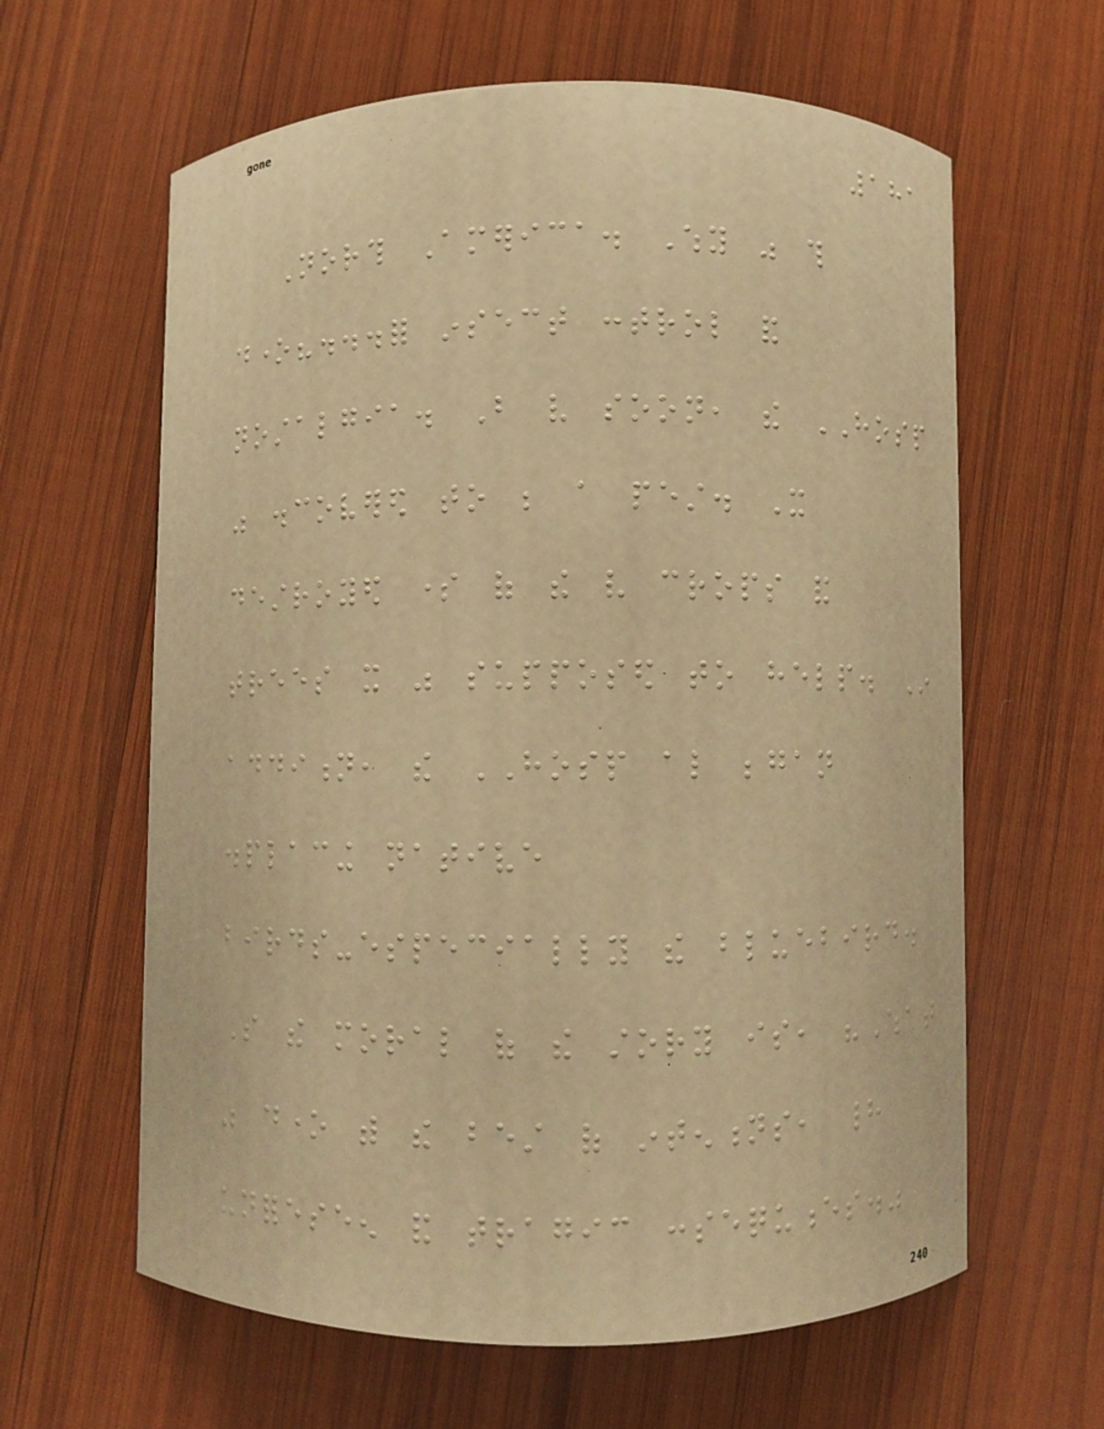181
North America. Why was this
done?...for insect control and
nostalgia. But very soon, the HOSP
was discovered to be a pest. It
destroyed some of the very crops and
trees it was supposed to help. In
addition, the HOSP also began
displacing native
birds-especially the bluebird.
So the moral of the story is, "What
was done with the best of intentions, had
unforeseen and tragic consequences."
